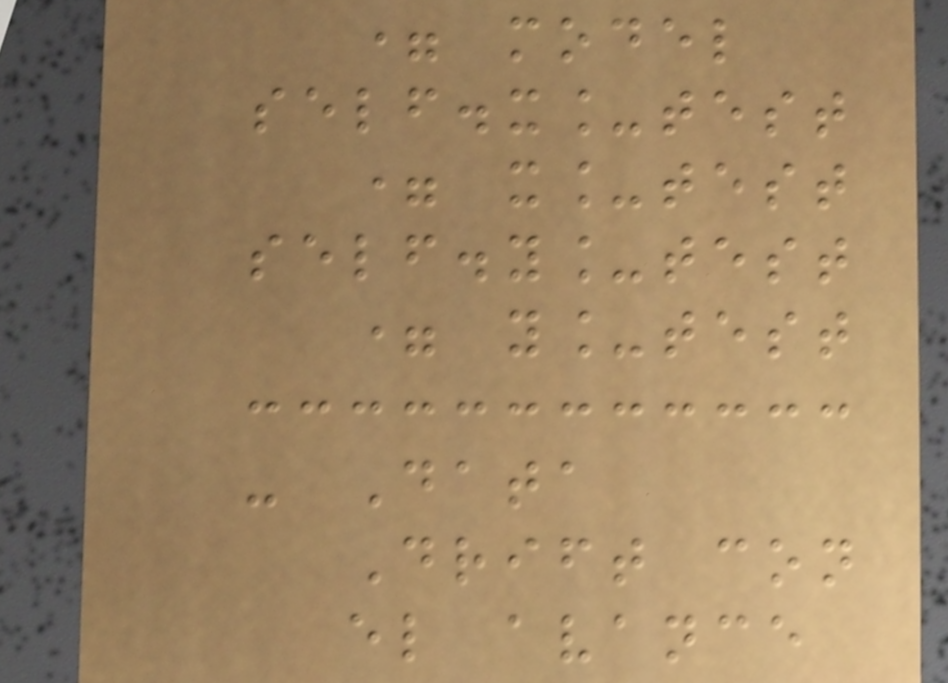= model
self.x_test
= x_test
self.y_test
= y_test
- Data
Drift con
el avance
